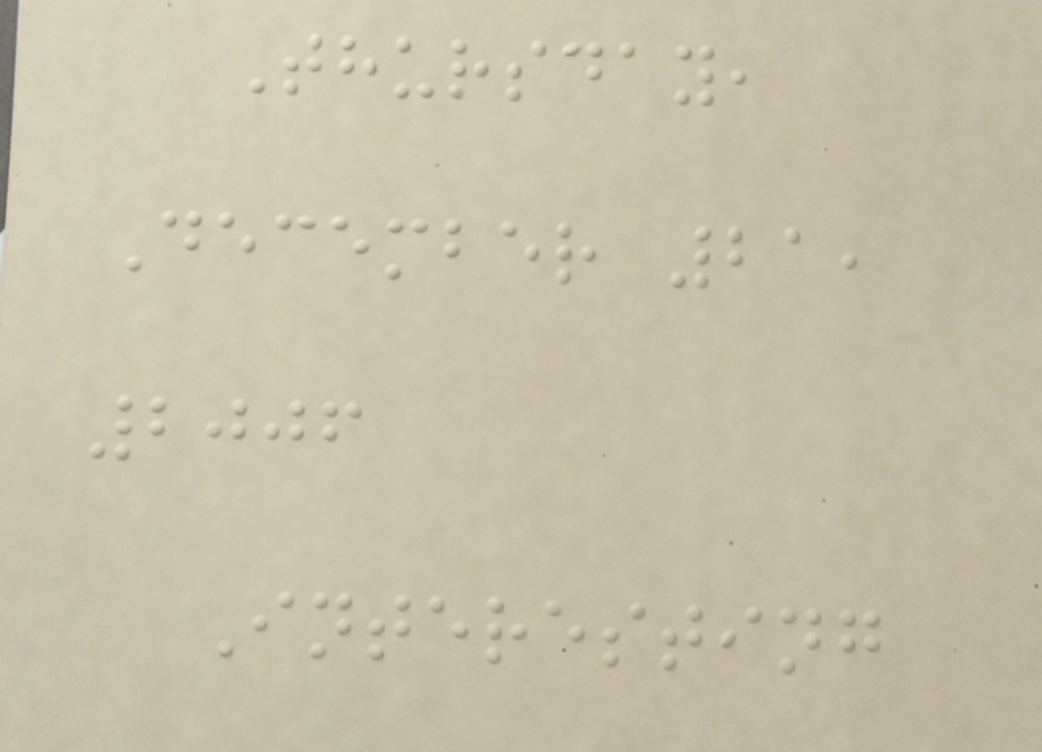Thursday,
December 21,
2006
Interesting
